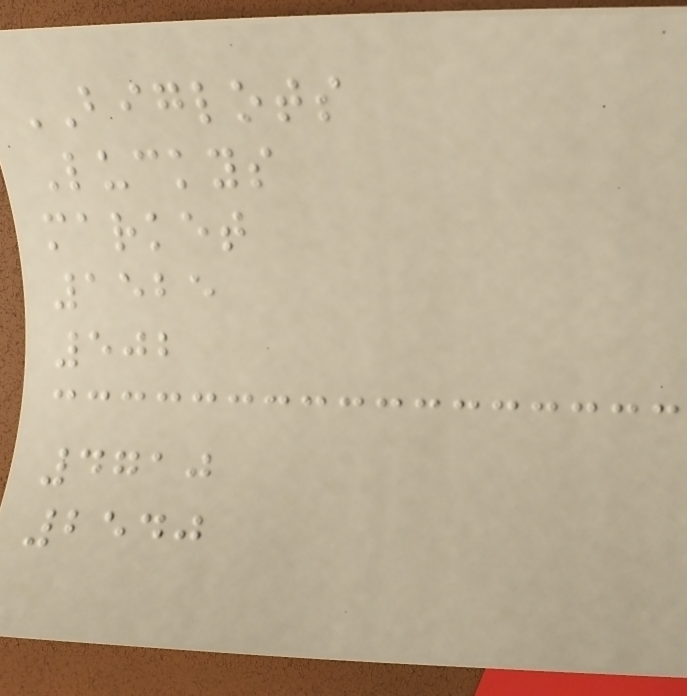BIGLOTS
Luckys
market
1525
502
4710
2540
